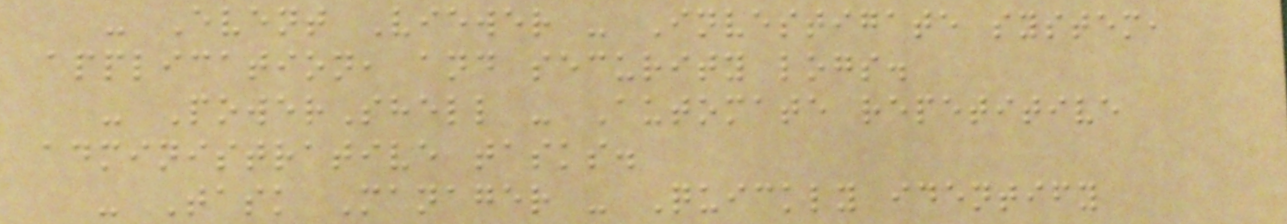- Event Viewer - Investigate system,
application, and security logs.
- PowerShell - Automate repetitive
administrative tasks.
- Task Manager - Quickly identify
